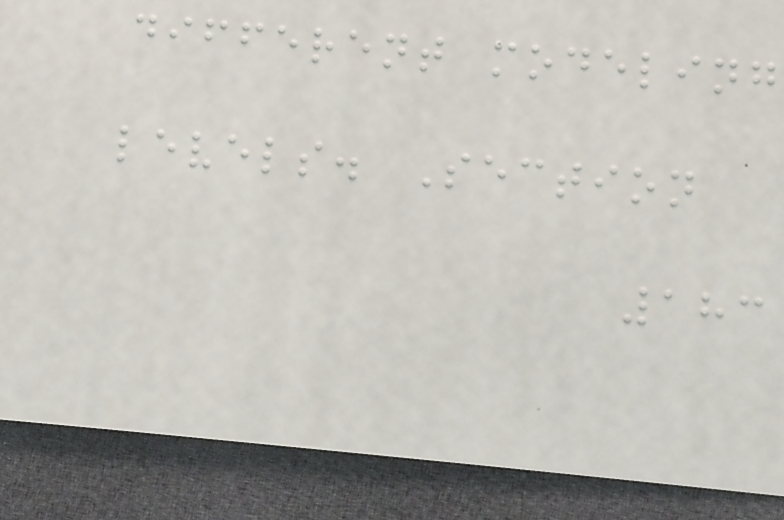different modeling
levels. Section
183
